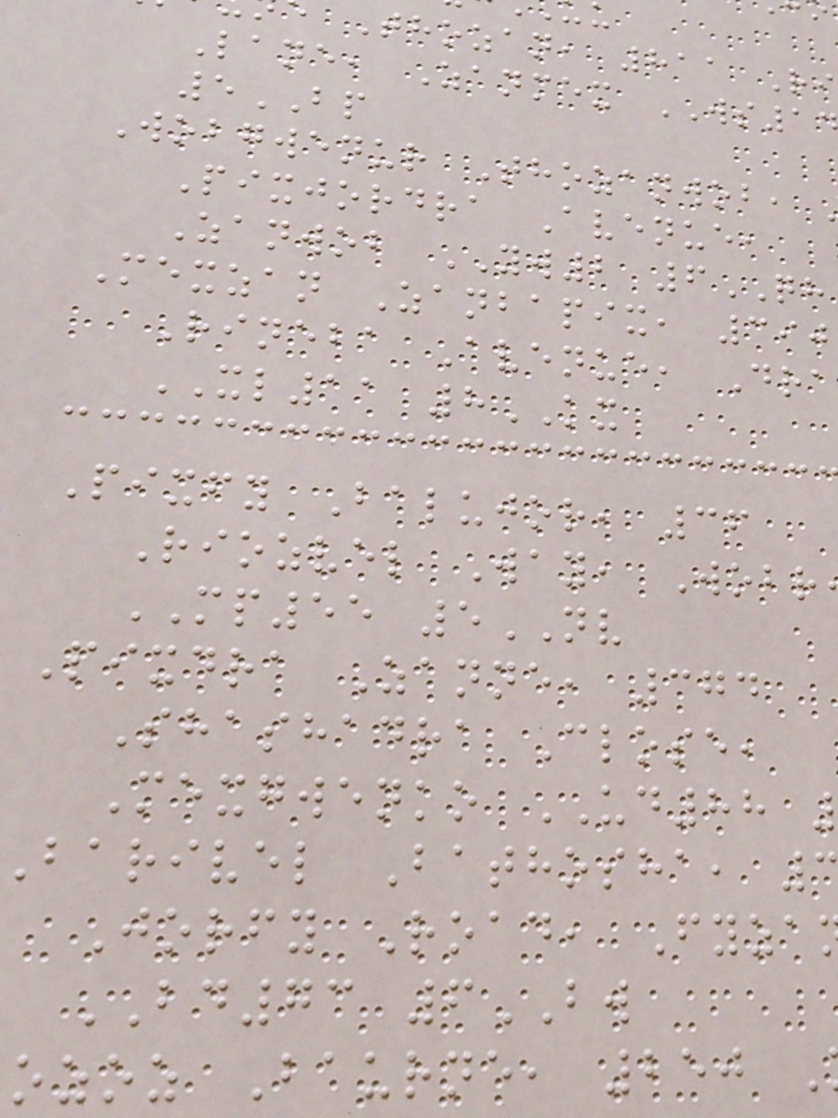Thozan, 811 Ri
Lane, Zanmex WS1
5BP
Wobgwenur Thozanwob,
Pixjordra Avenue,
Zanwob YW2 6QH
Mexzan Zanbapix, 390
Rineba Avenue, Dra
XL11 8KX
Pixfy Balujor, 36
Riozvel Way, Wobr
MP55 5NV
Pixdra Zanne, 374
Shashadra Close,
Mexgwenko UD88
barivel Bathosha,
Jorfy Road, Fyza
BD73 6BW
ozoz Baurne, 250
